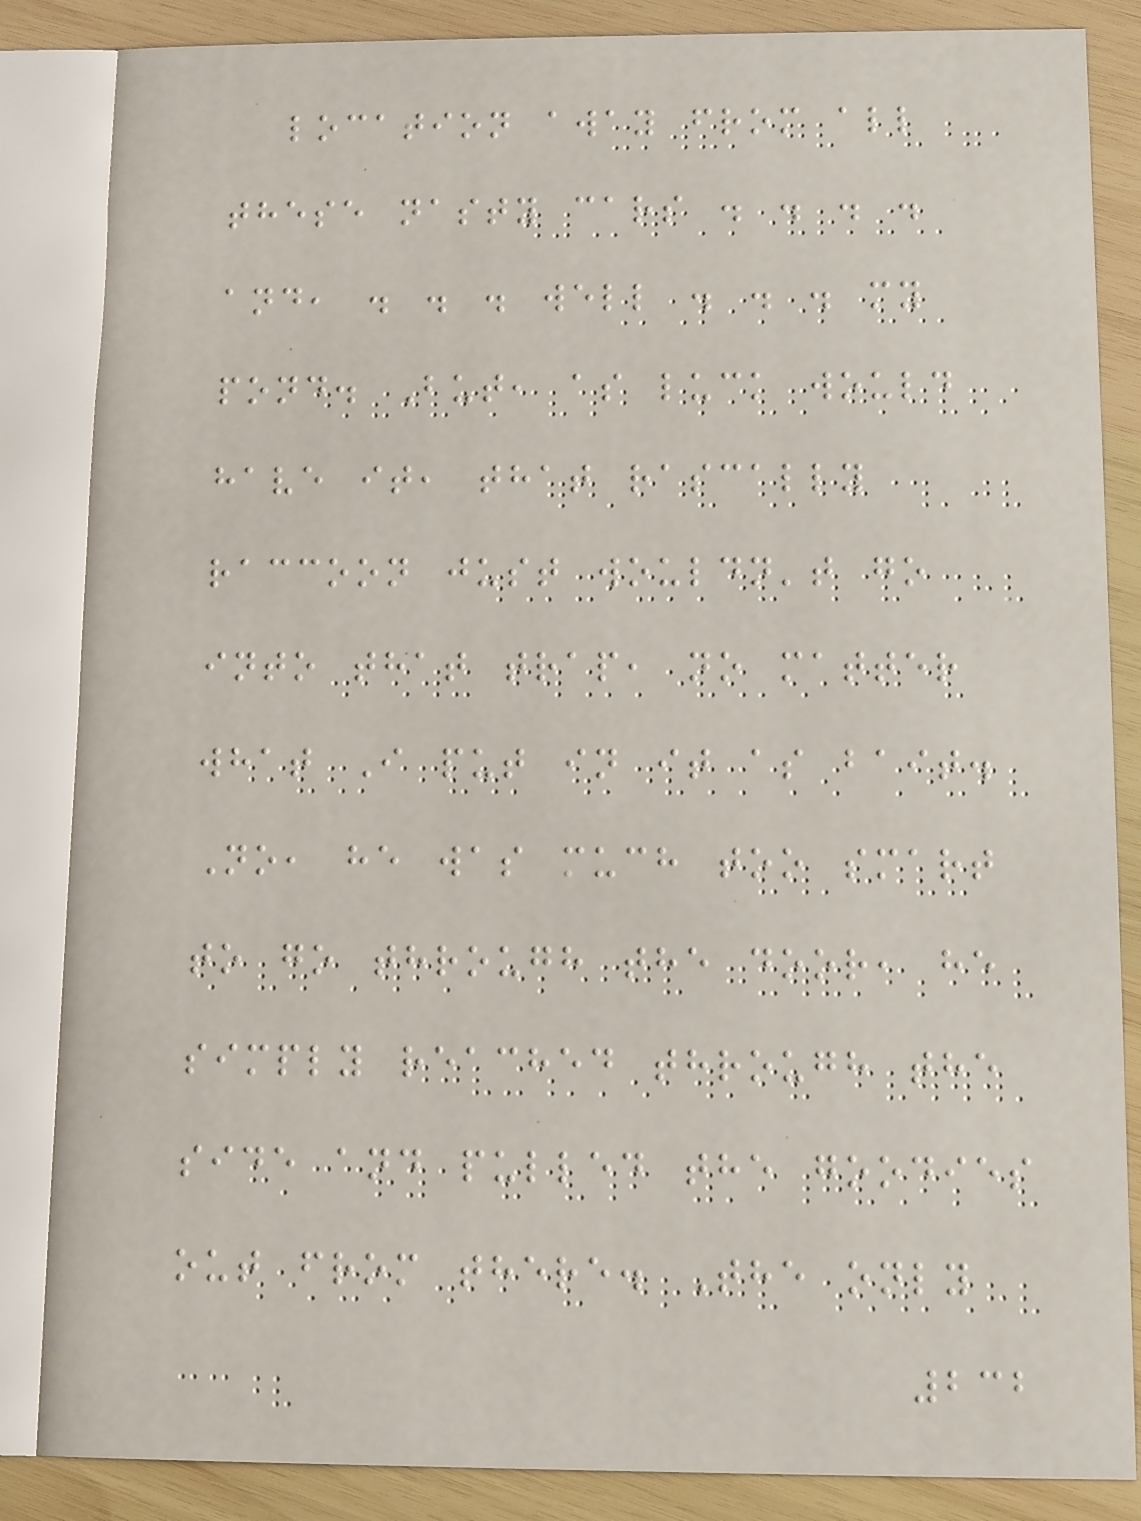location away from all
these nasty cars . . . .
and, . . . well . . . my
pond. But, as luck would
have it, that rascally
raccoon just wouldn't go
into that trap, no matter
what I put in it as bait.
No, he was much too smart
to go through the door, he
simply reached through the
side and pulled the goodies
out from there. The only
232
